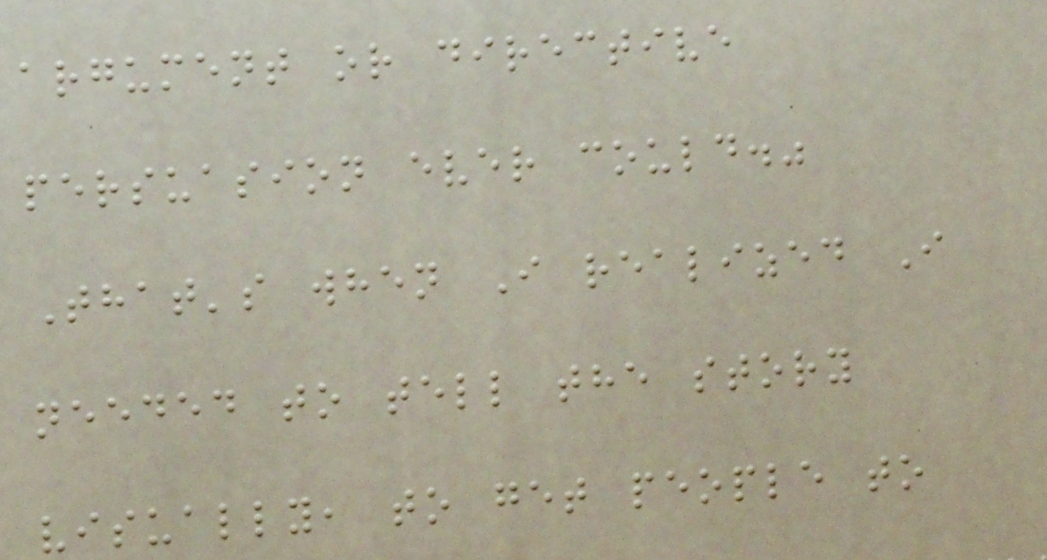argument or directive
persuasion ever could."
That's when I realized I
needed to tell the story
visually, to get people to
